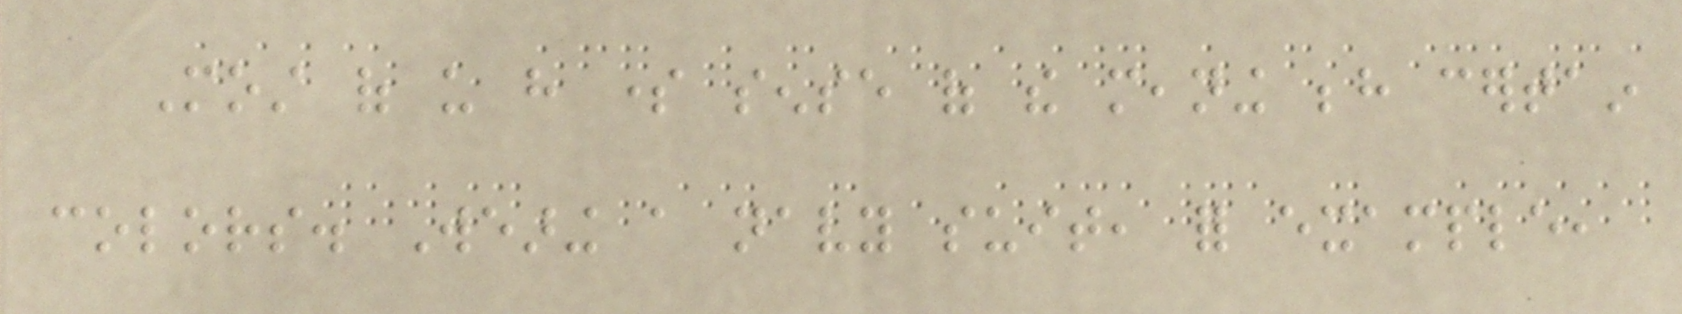Most of us have some sense of the meaning behind certain
colors. Wearing a navy suit, for example,
